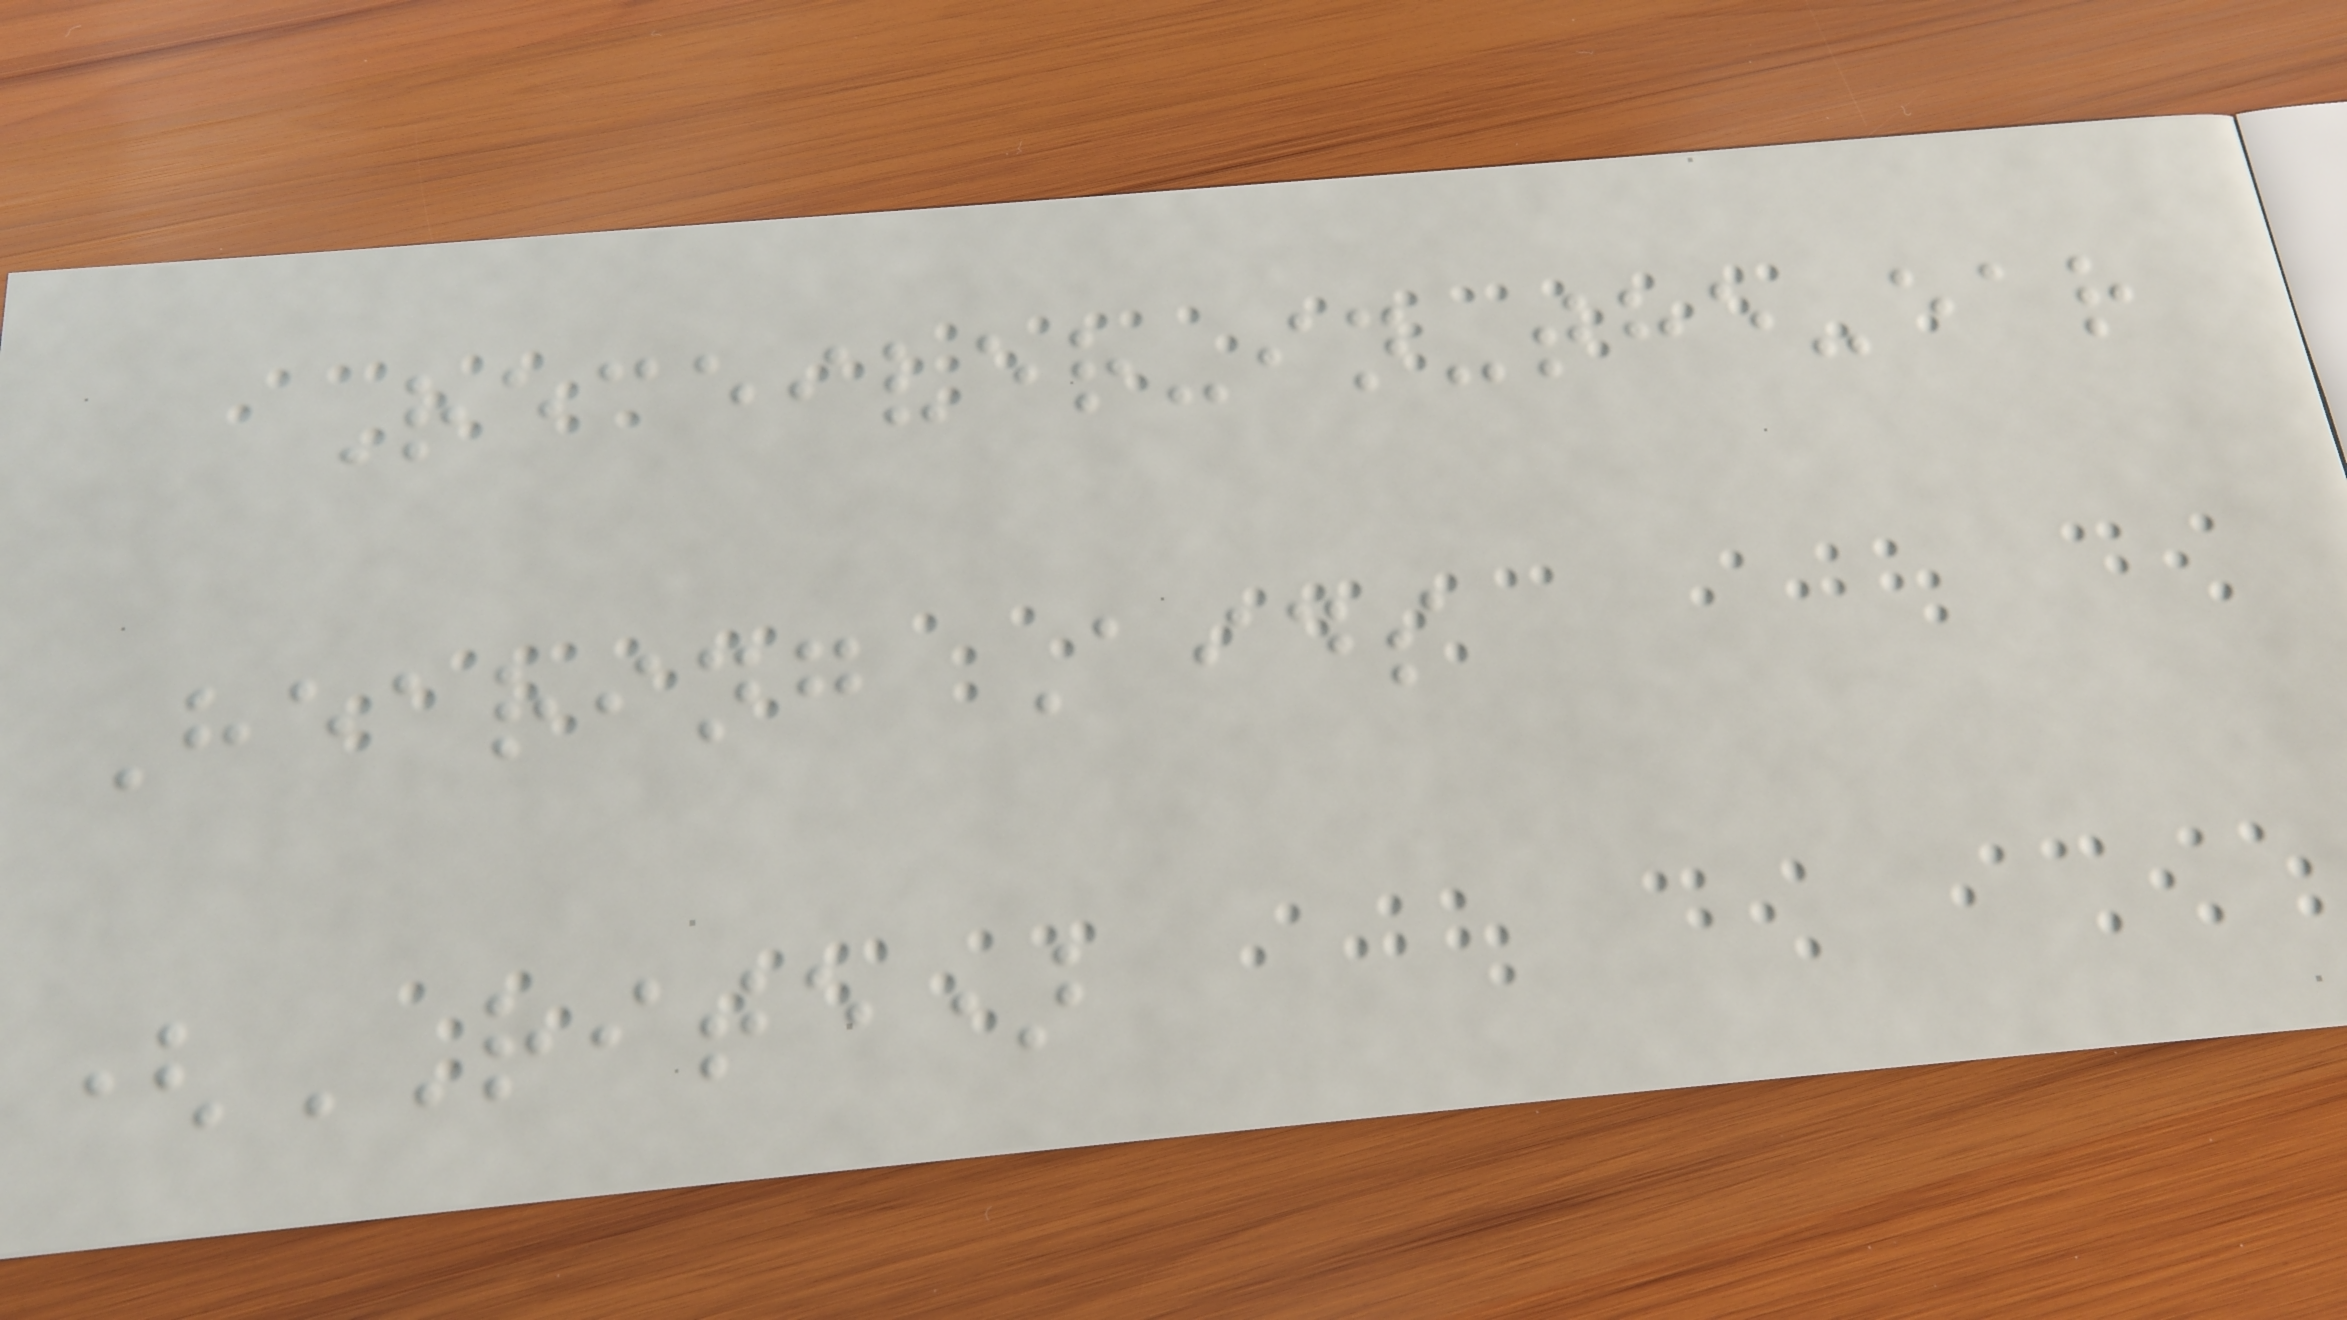Receiver-in-the-ear
Hearing Aids
(RITE)
